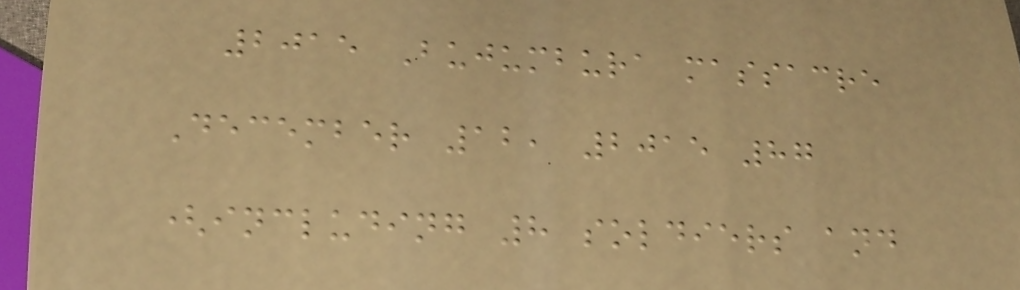2015 Bujumbura massacre
December 12, 2015 87
(including 8 soldiers and
